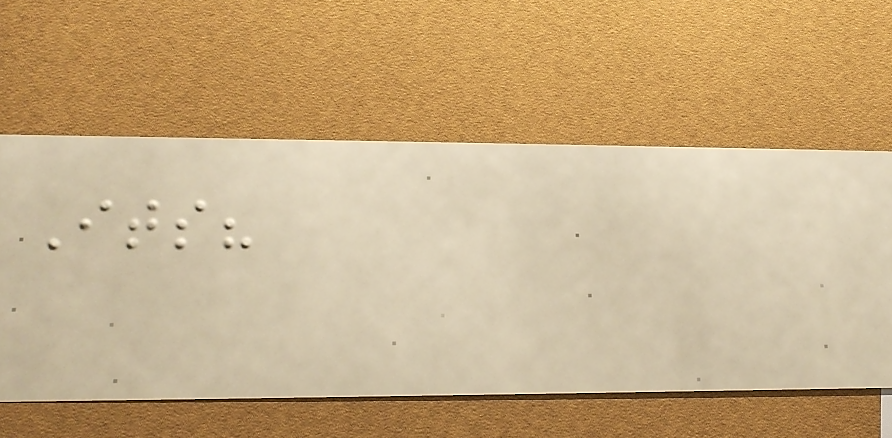Its?
